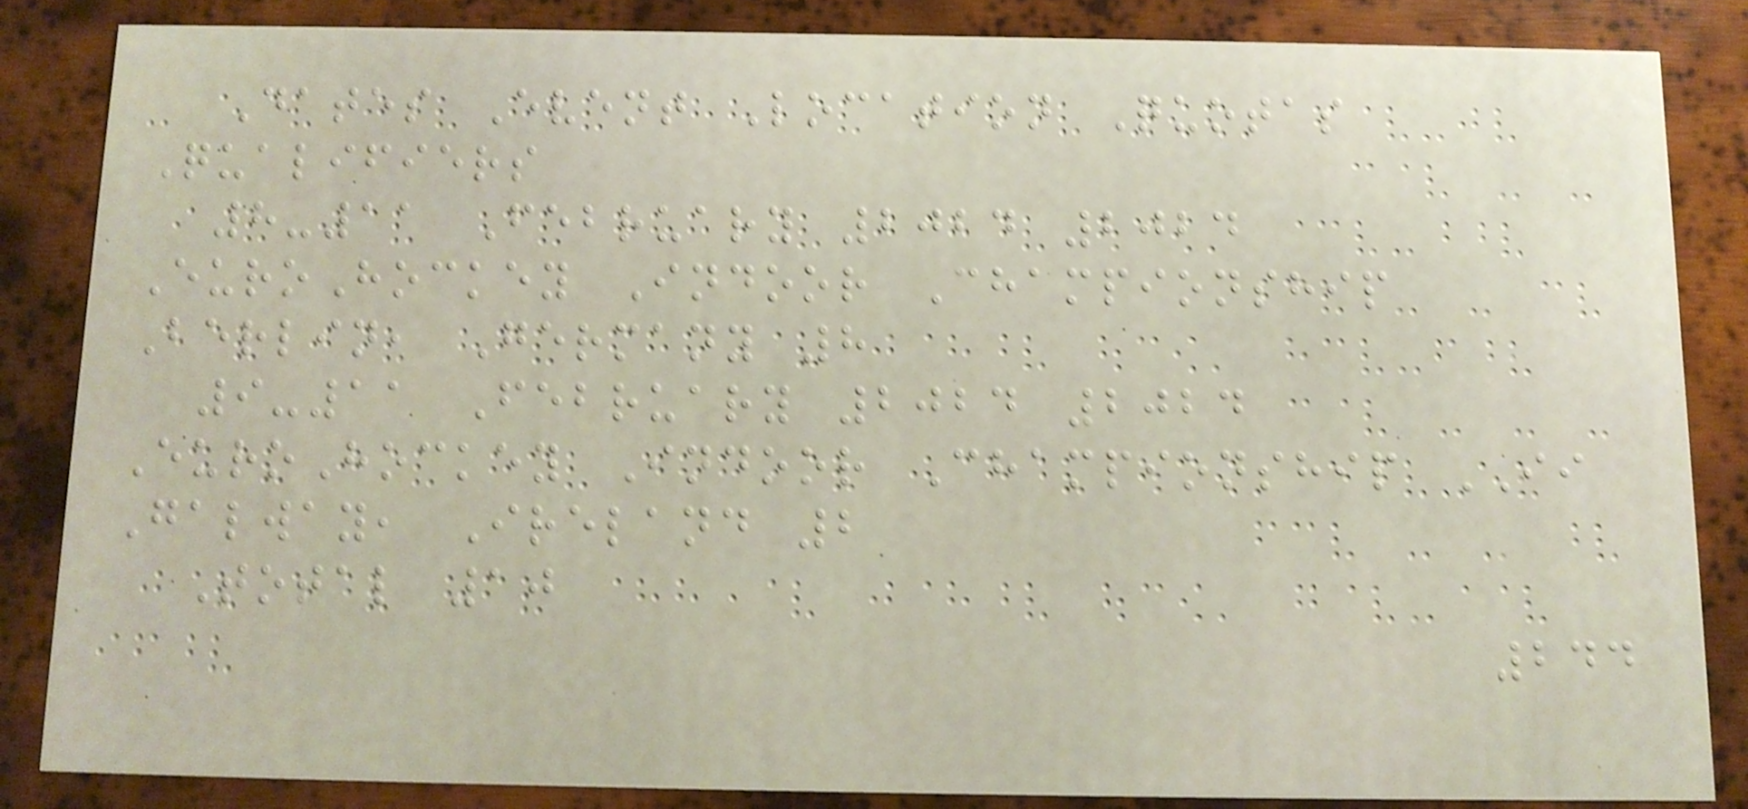Dates Event Location Quotas
Qualifiers
8-11 February 2024 2024
EuroHockey Indoor Championship
Berlin, Germany 8
9-11 February 2024 2024
EuroHockey Indoor Championship II
Galway, Ireland 2
Total 10
244
